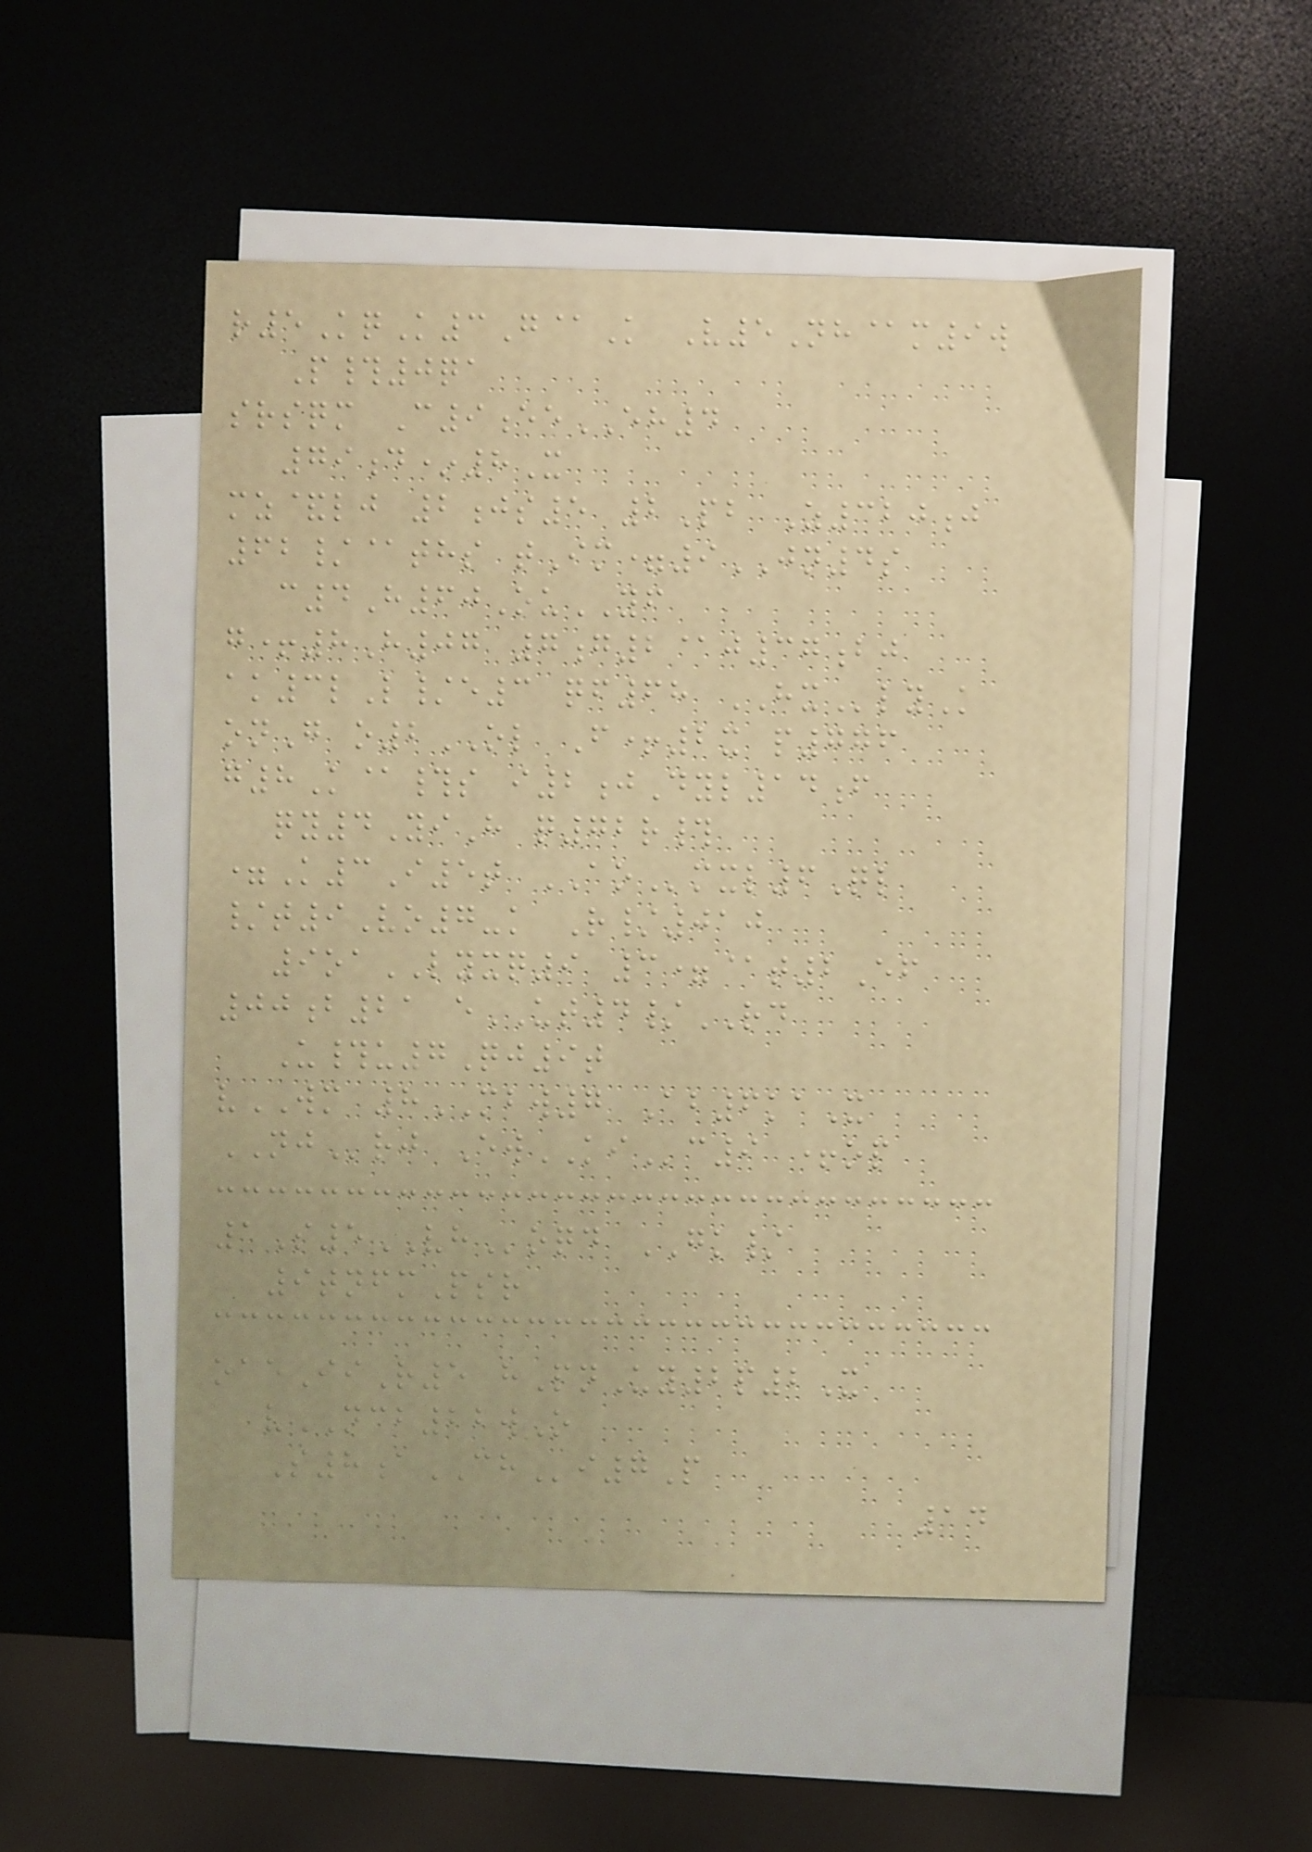r5KqK3G@K V5Nh@m9w
P#0qa
srsqm C9eeEH4
79d*8X
mz&lj 2js5 2Pb Z320j
62/@ths tIm=9JN4s
c4H60OuYF
g+8H07 7g2@j37bj
ak3lL/e3 qf68 HXlyK
onG o2OL F+2x p776
g8K@#s i2jDyl14f
qy4YiH q72r#
=K3I5t AOmxl6Ql
/t9Vo7-k R/010
9oaLYXQ9 3=@t2Ef
00b21 eUT4/RD
U#u7Qj9t
vWM 8MBW7 Ab6kaX
NJrj EwKIc9 +op
1S5VHoqd GK/
9tnfmPsr
oaeIiR5 hPnUy2p2X
vNCB22wO
S8aCHi7P
14
